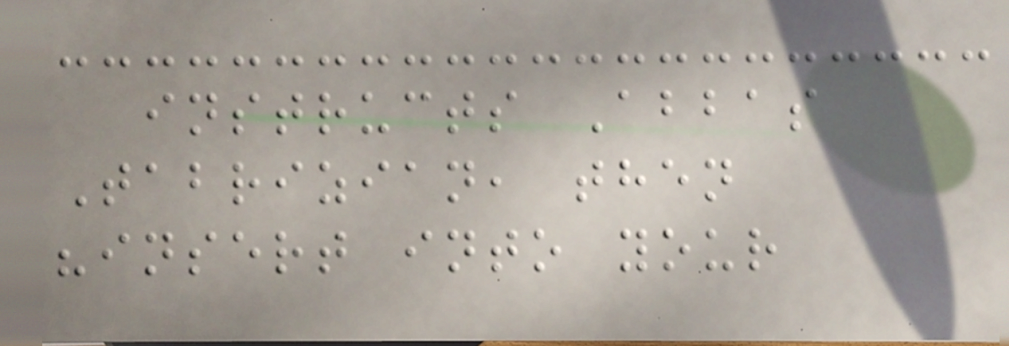instructs Abbas
Tabrizian, then
"insert into your
